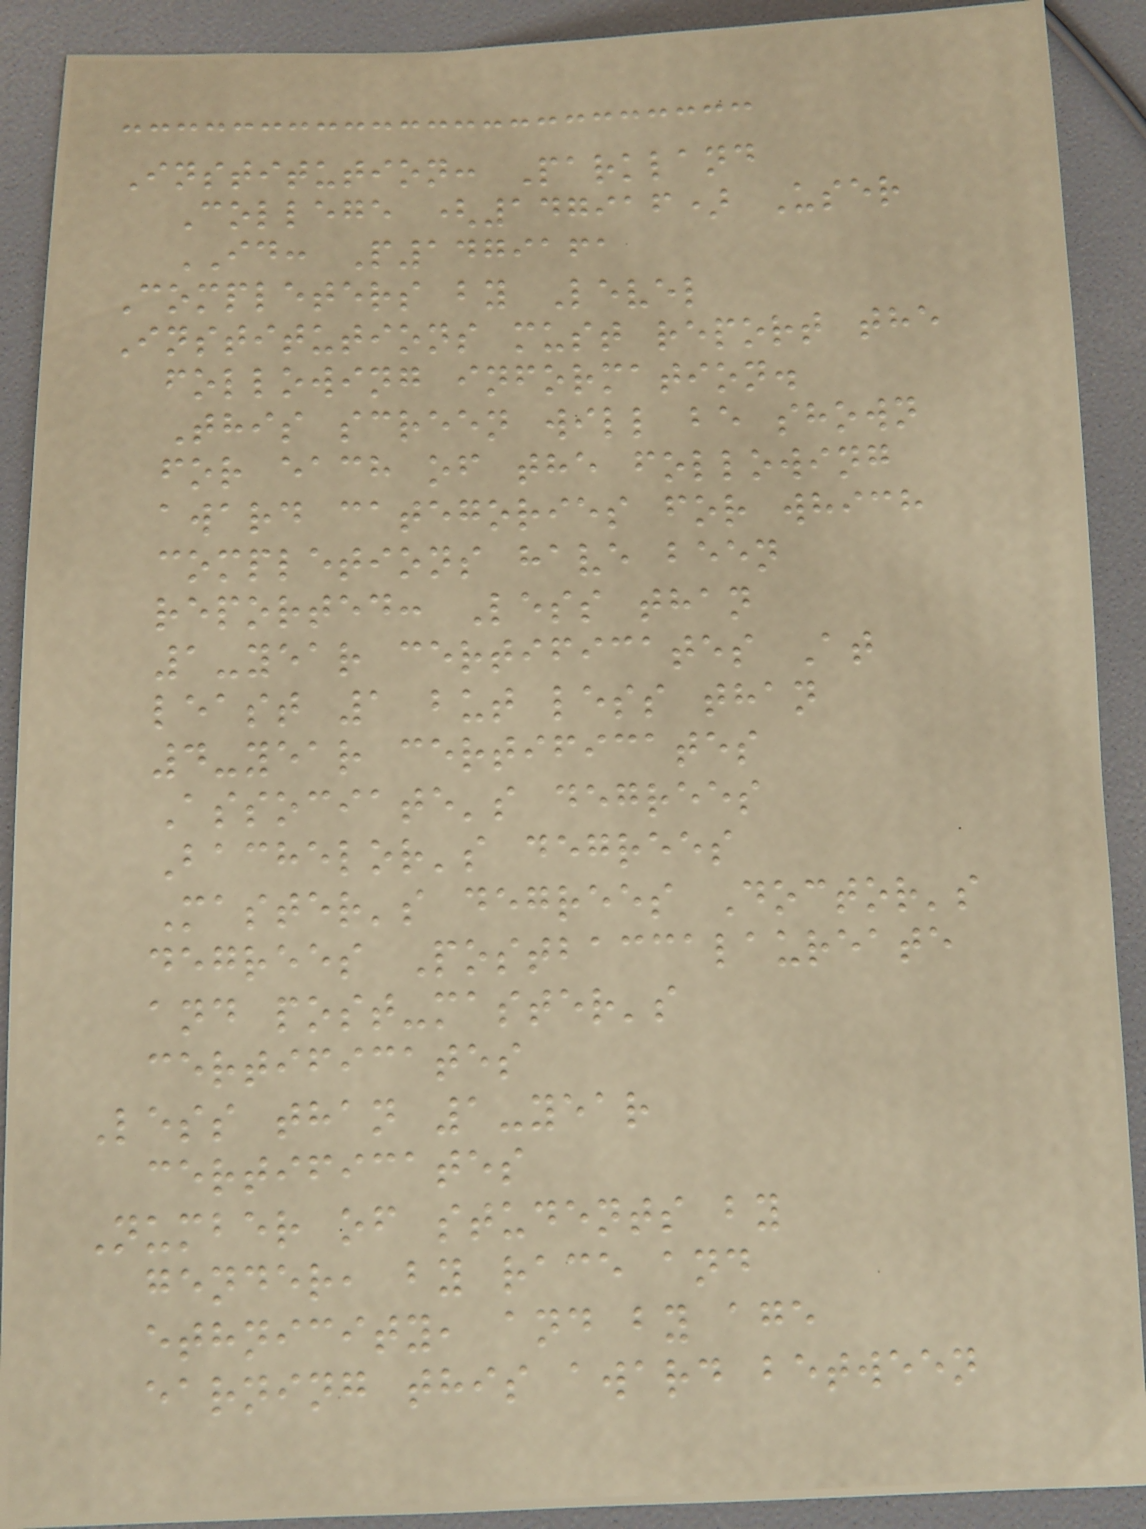Institution: Parkland
College (147916) User
ID: P1479161
Completers by Level
Institutions must report the
following information.
This screen will be shown
for each of the following
award categories for which
completions have been
reported: Less than
1-year certificates At
least 1 but less than
4-year certificates
Associate's degrees
Bachelor's degrees
Master's degrees Doctor's
degrees Postbaccalaureate
and post-master's
certificates
Less than 1-year
certificates
Number of students by
gender, by race and
ethnicity, and by age
earning this award between
